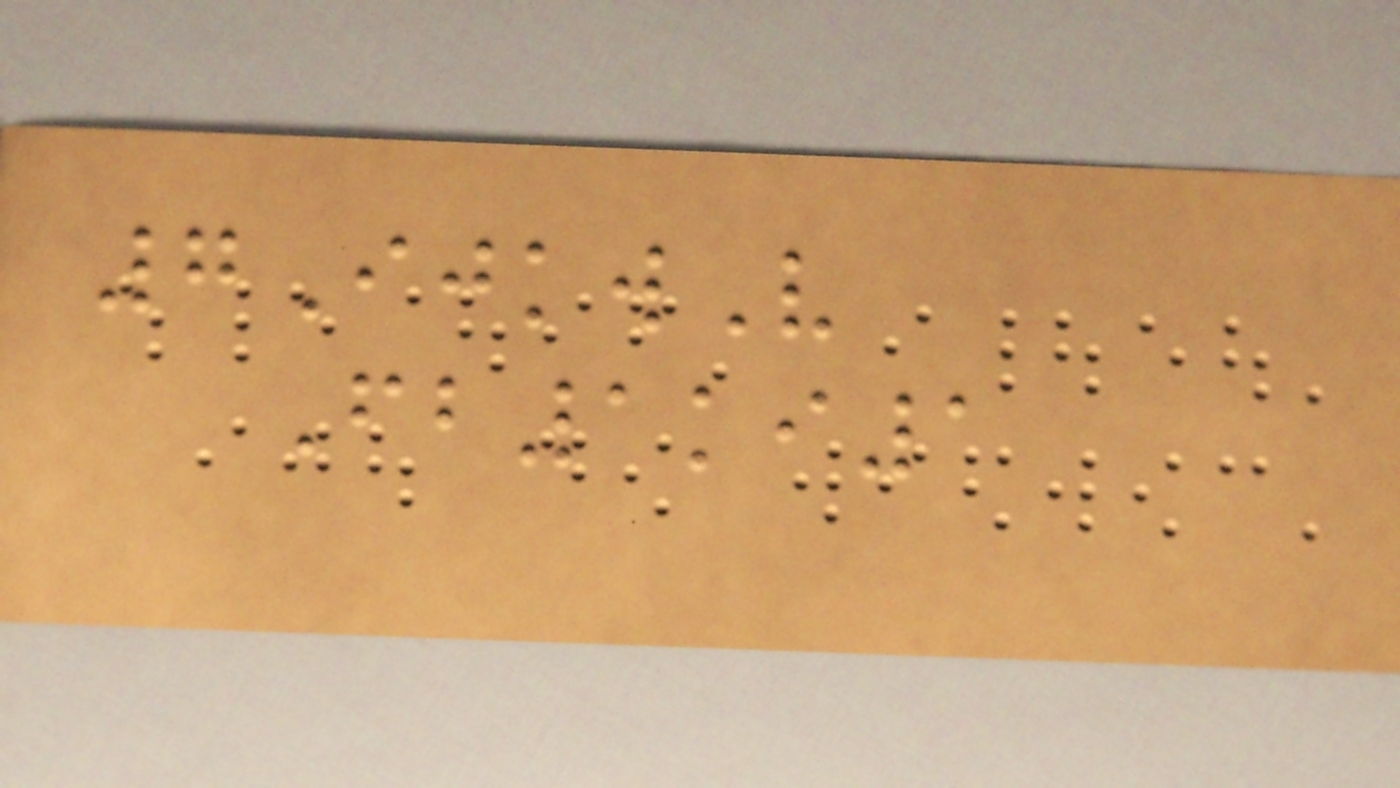7IjkwV
Fb1ki1
